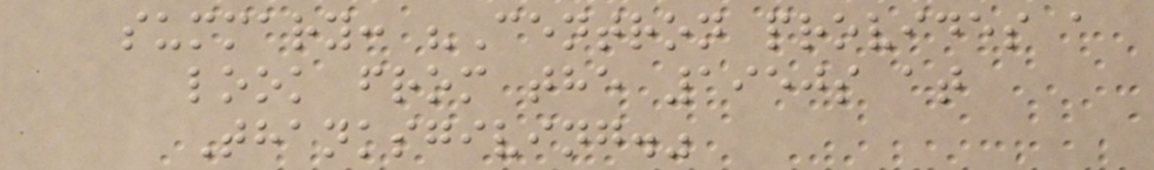summary: "Centron provides a
look from the 1950s at
Thanksgiving."
